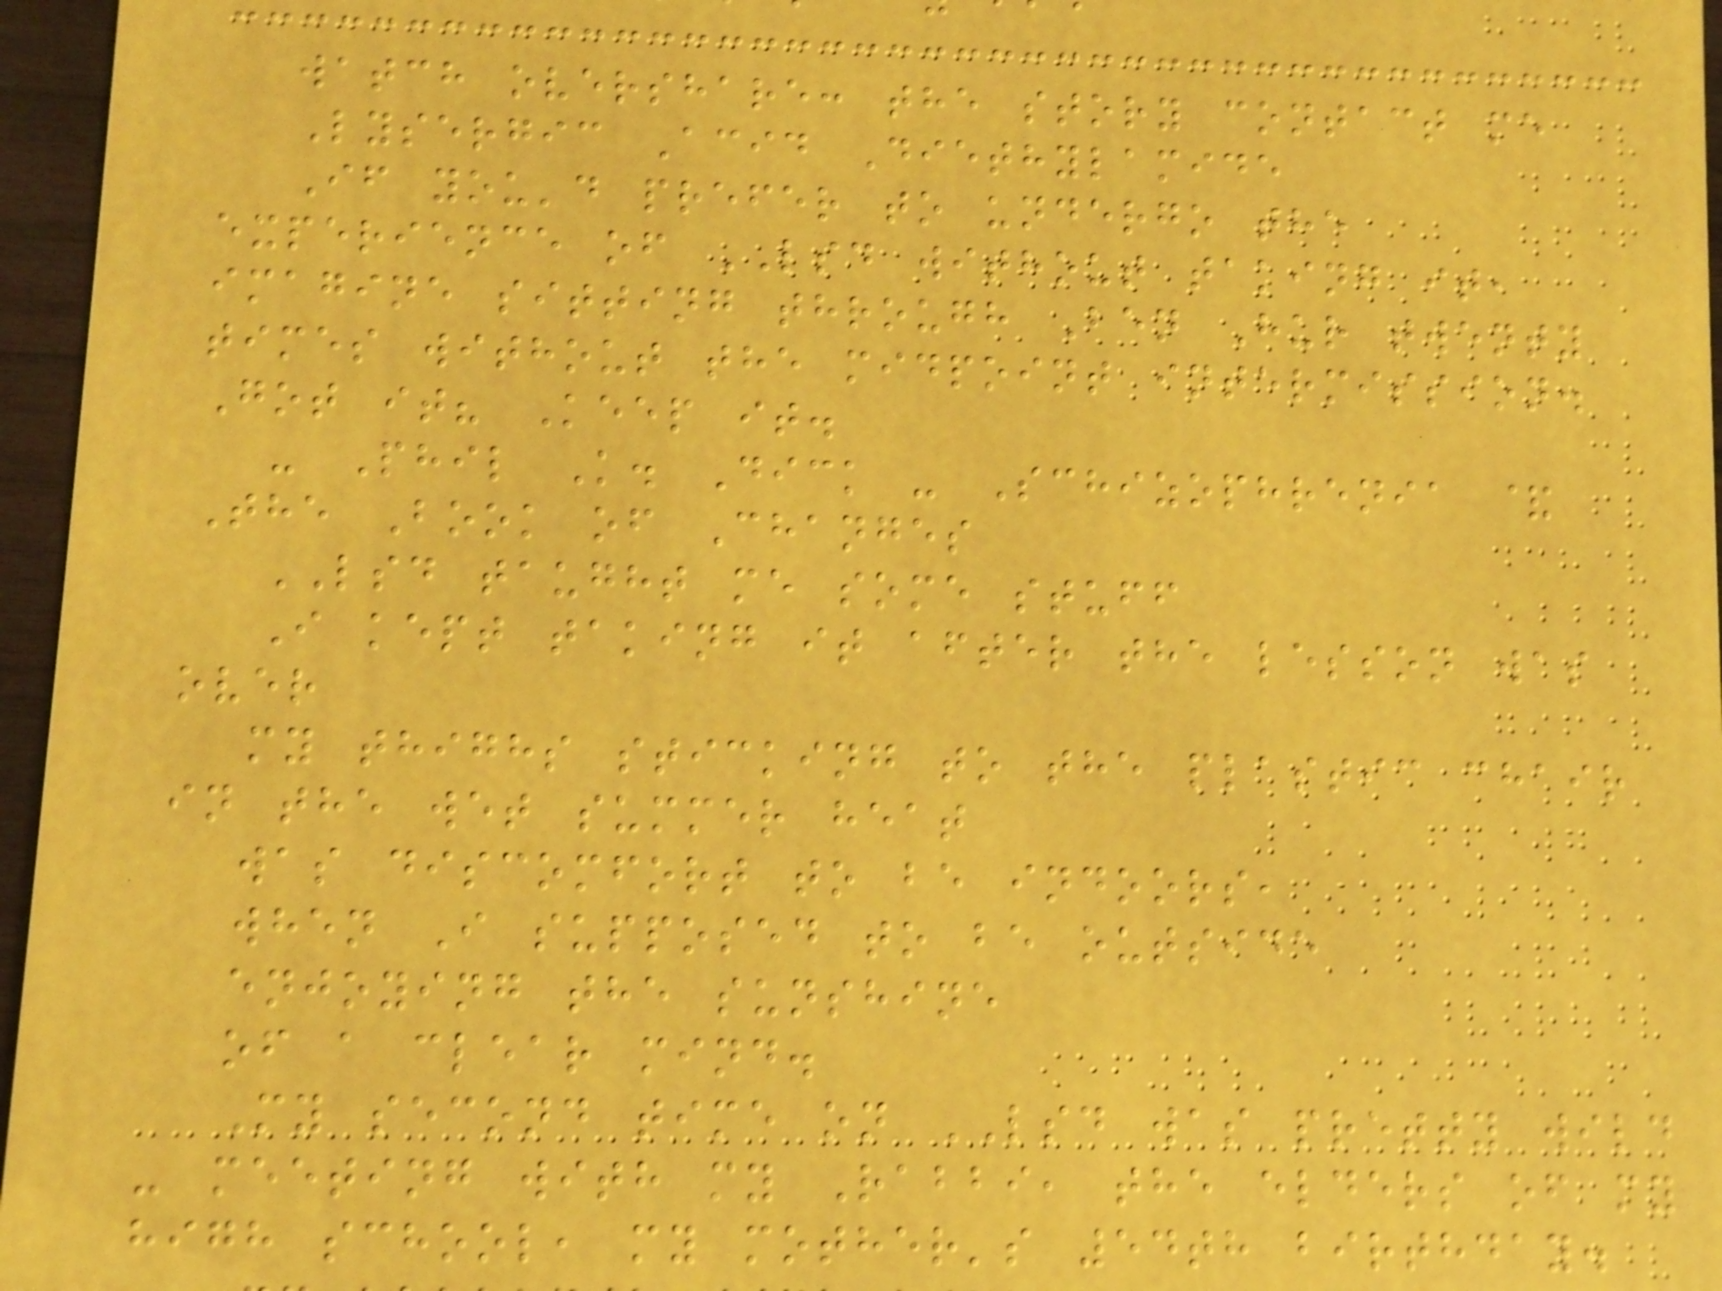watch overshare: the story contact me
Lysergic Acid Diethylamide
If you'd prefer to undergo the
experience of LSD without taking it,
imagine sitting through Ben Hur twenty
times without the midpoint intermission.
Got it? Keep it.
- Phil K. Dick - Schizophrenia &
The Book of Changes
LSD taught me some stuff
I kept taking it after the lesson was
over
my thighs sticking to the plastic chair
in the wet summer heat
was discomfort to be indoors,
when I supposed to be outside
enjoying the sunshine
of a clear mind.
My second time on LSD was pretty wild
- meeting with my Rabbi, the elders of my
high school, my mother's 54th birthday.
